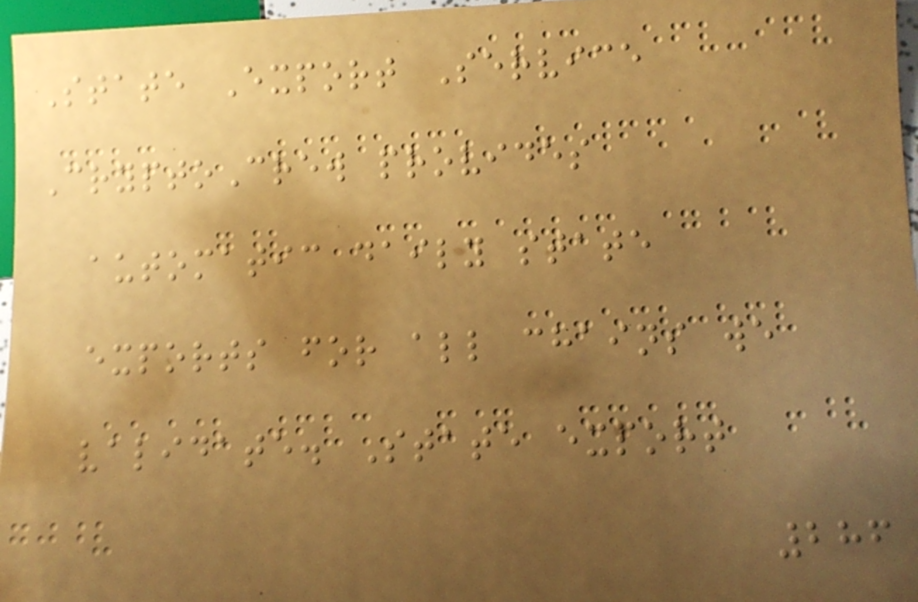State Export Service
CryptoCrew provides
automatic daily state
exports for all chains we
validate. State export
286
